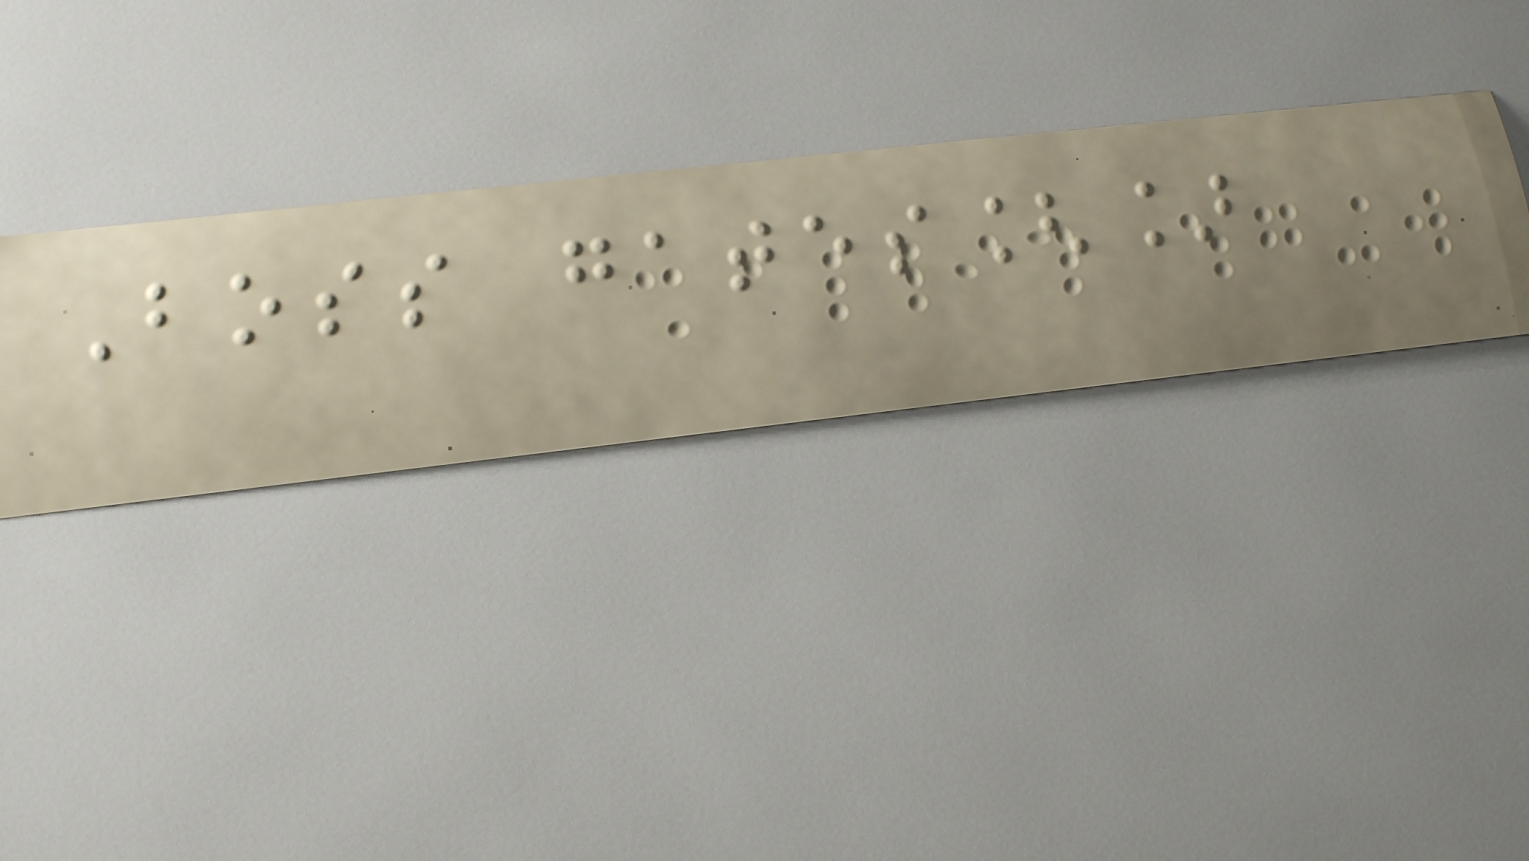Boss gates[]
